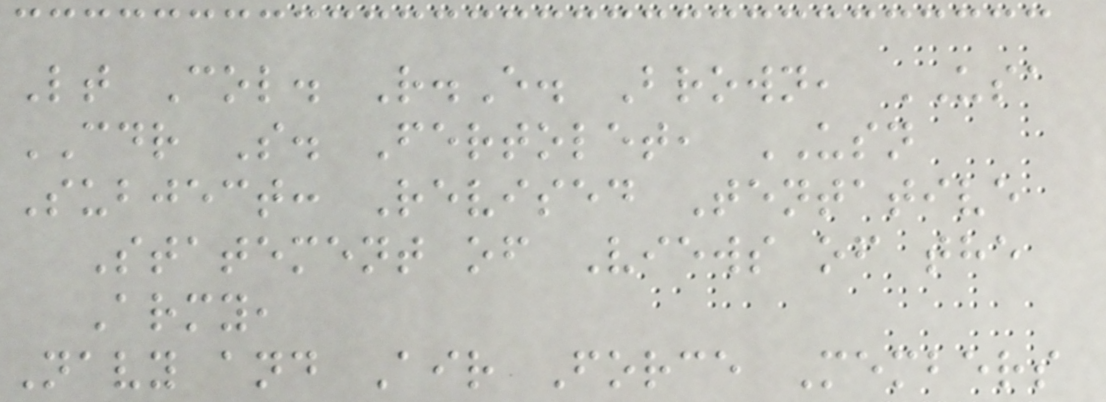Lt Col. R.E. Brown, USA
CDR S. Fertolet, USN
Subject: Revised Tentative
Statement of Views of the
Army,
Navy and Air Force Members
